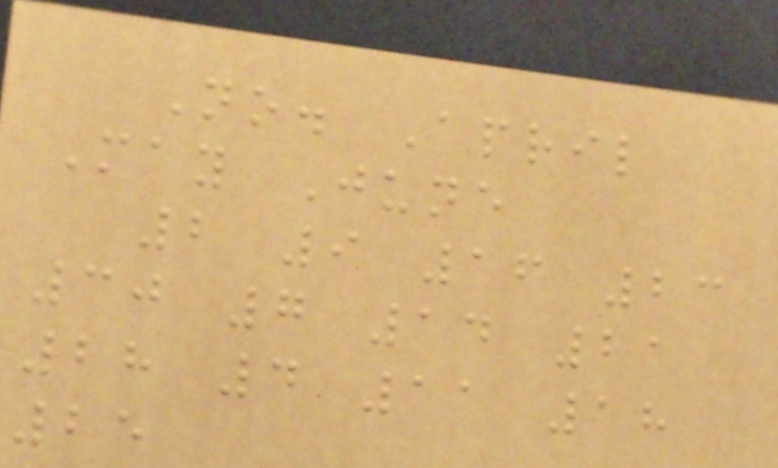No. April
May June
2 9 16 23
30 7 14 21
28 4 11 18
25
